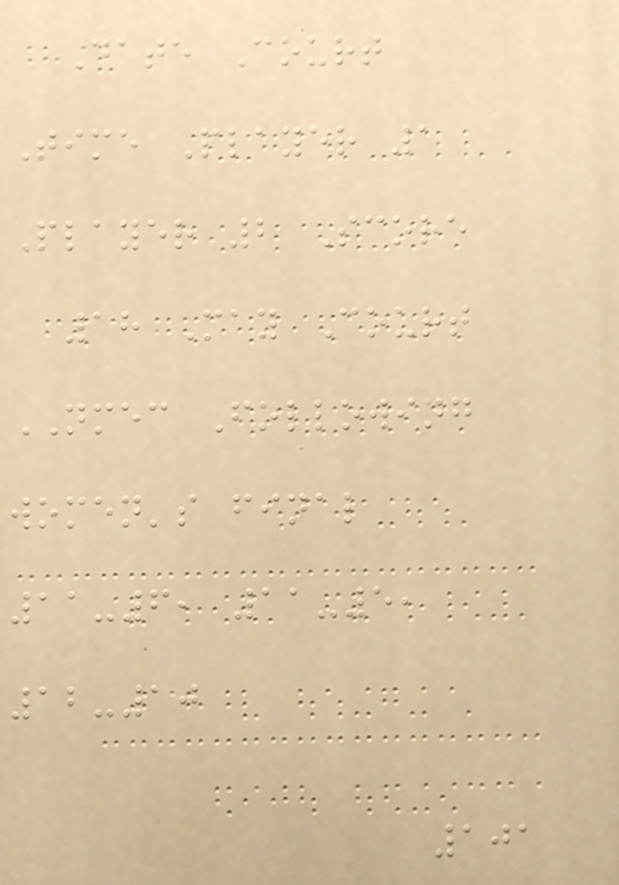Date Court
Time Player 1
Player 2 Score
18 May Court
NMEC Following
women's final
11-6, 11-5,
12-10
101
